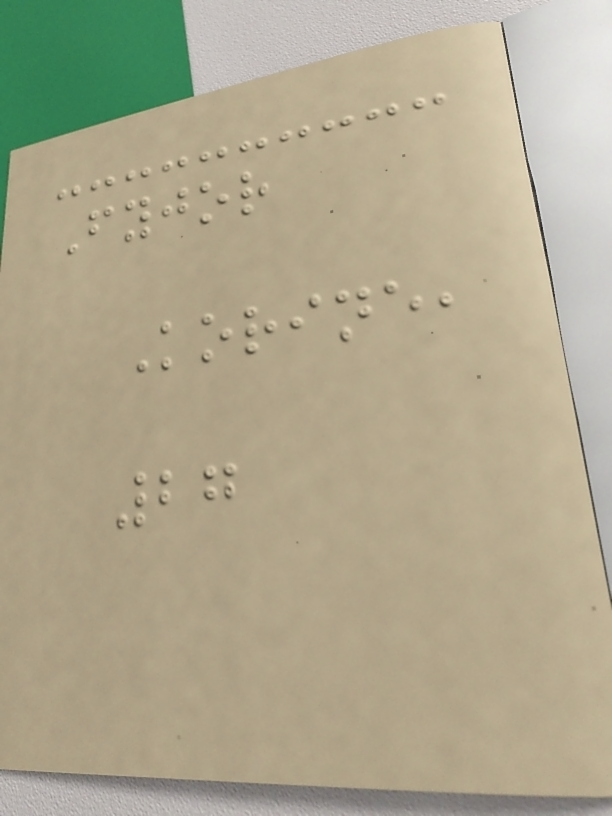Fyjor
Korine,
27
